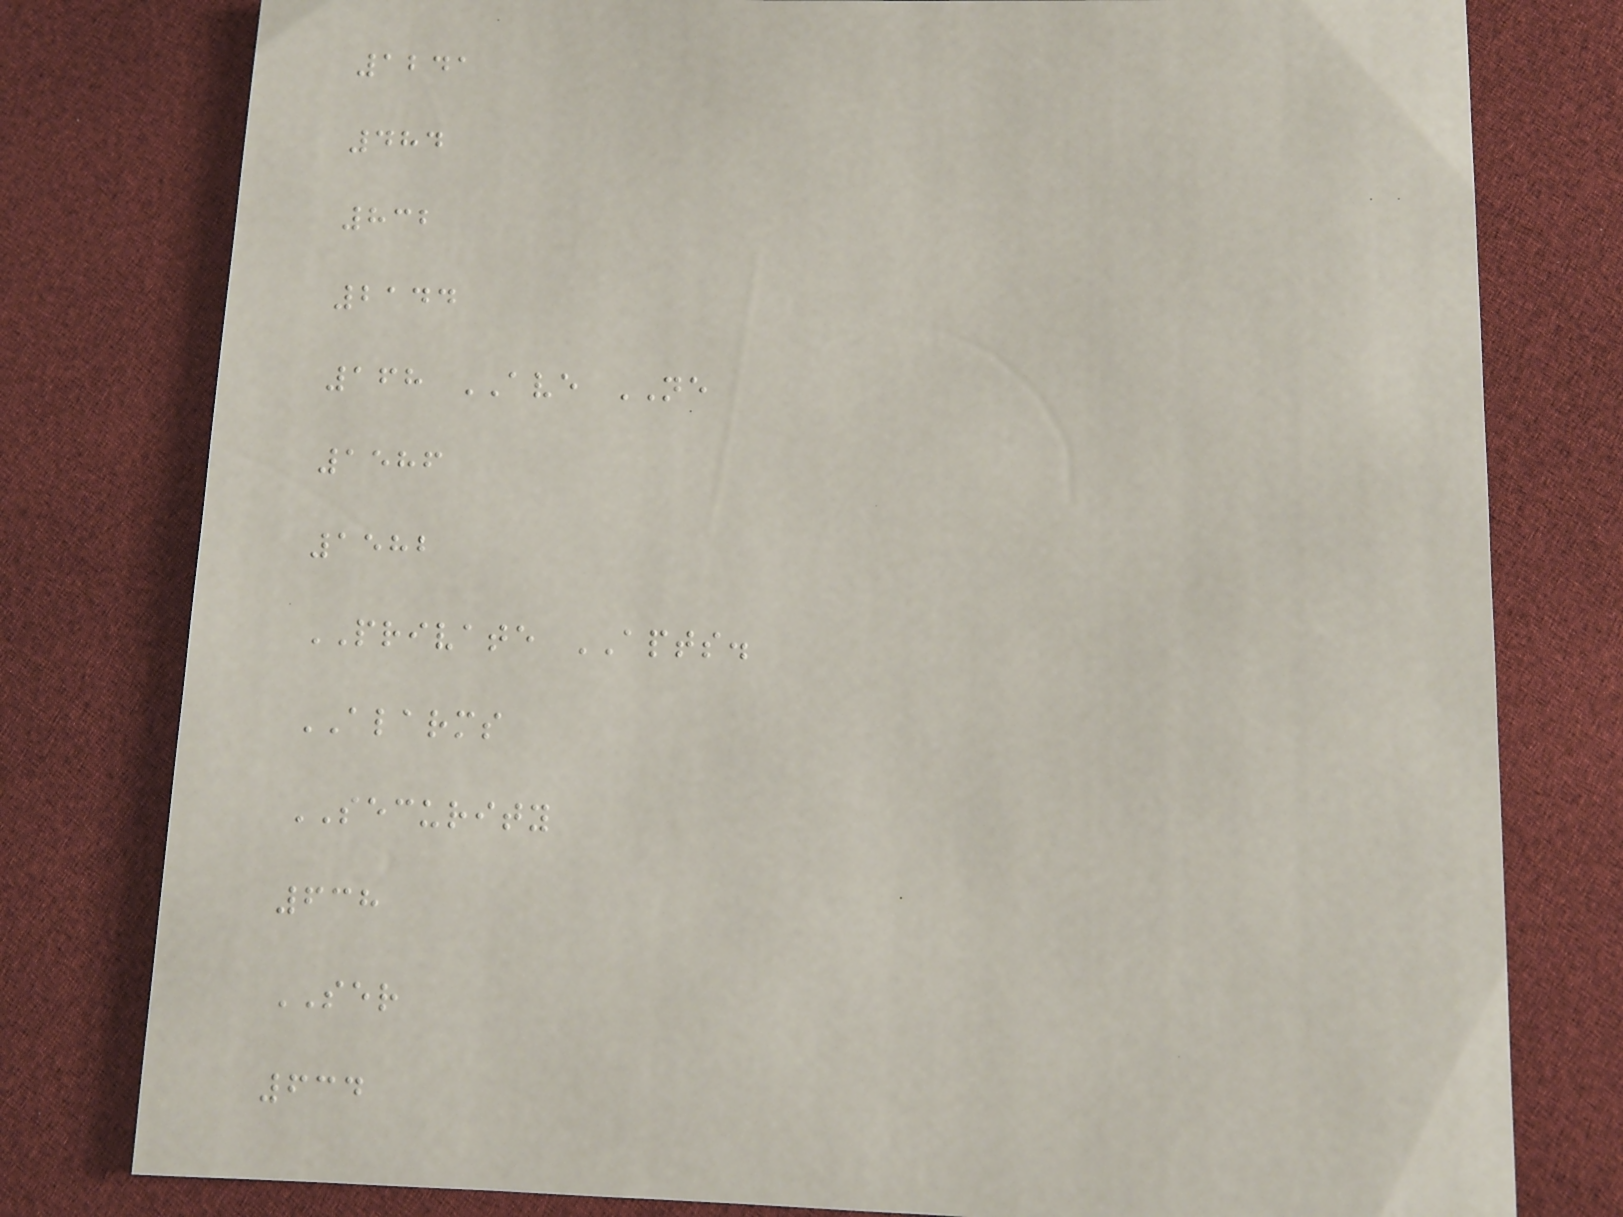1241
484
832
2144
168 AVE NE
1586
1582
PRIVATE APTS.
ALARMS
SECURITY
638
SER
634
